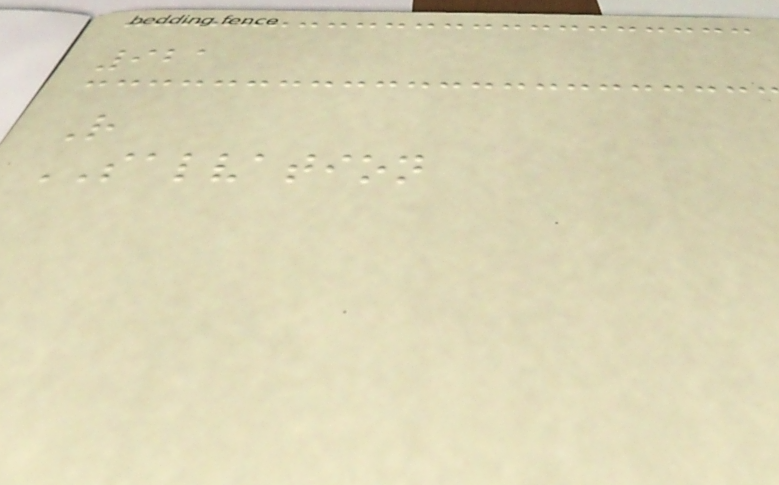921
R
SALVATION
